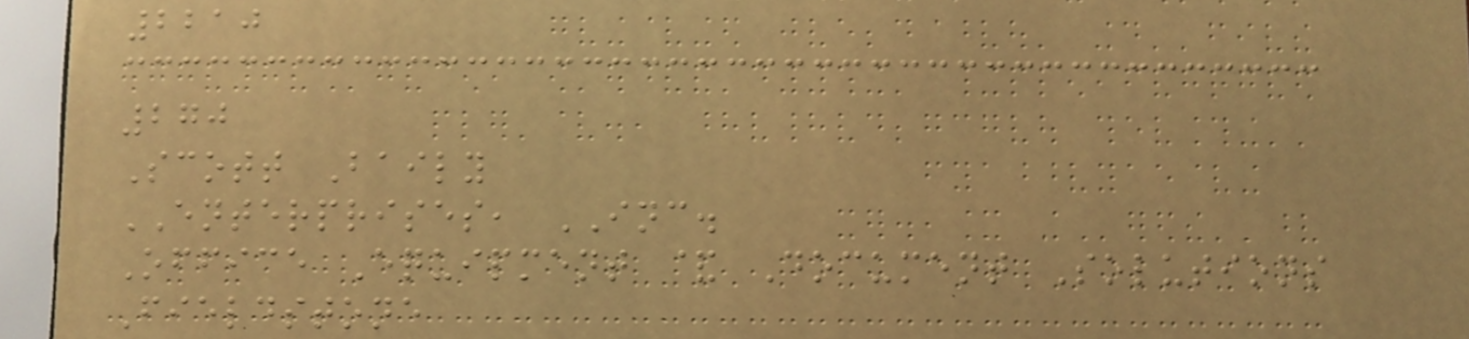2210
270
Scott Baily
ENTERPRISES, INC.
Office Equipment & Document Solutions
Fieldstone
